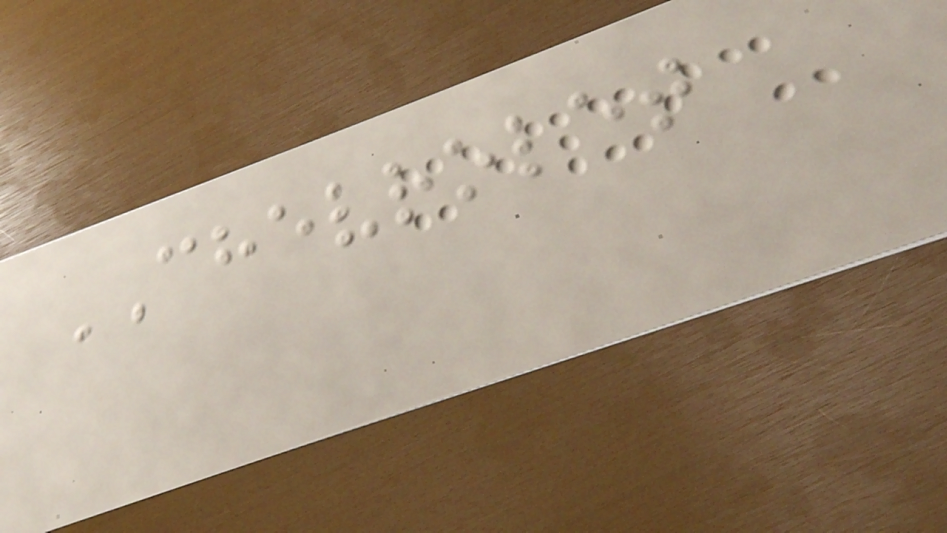CHEVROLET
